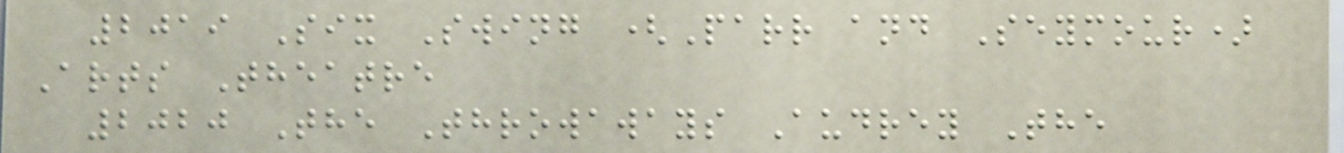2019 Six Swing (Parr and Seymour)
Arts Theatre
2020 The Throwaways Audrey The
